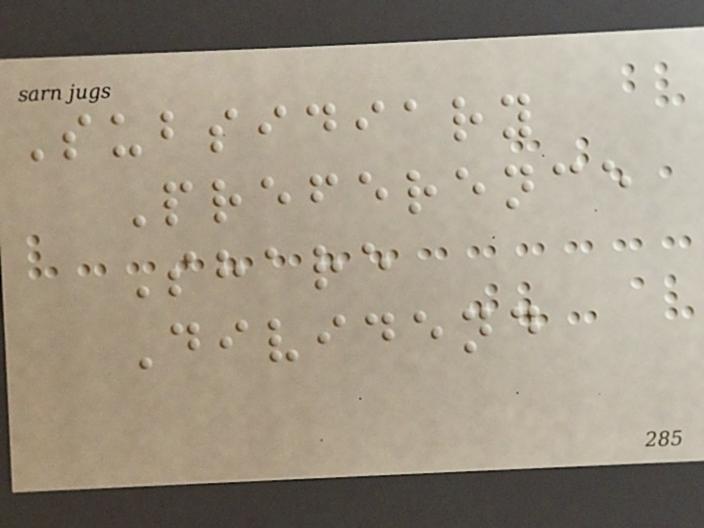Subsidiary
Preference
Share
Dividend
